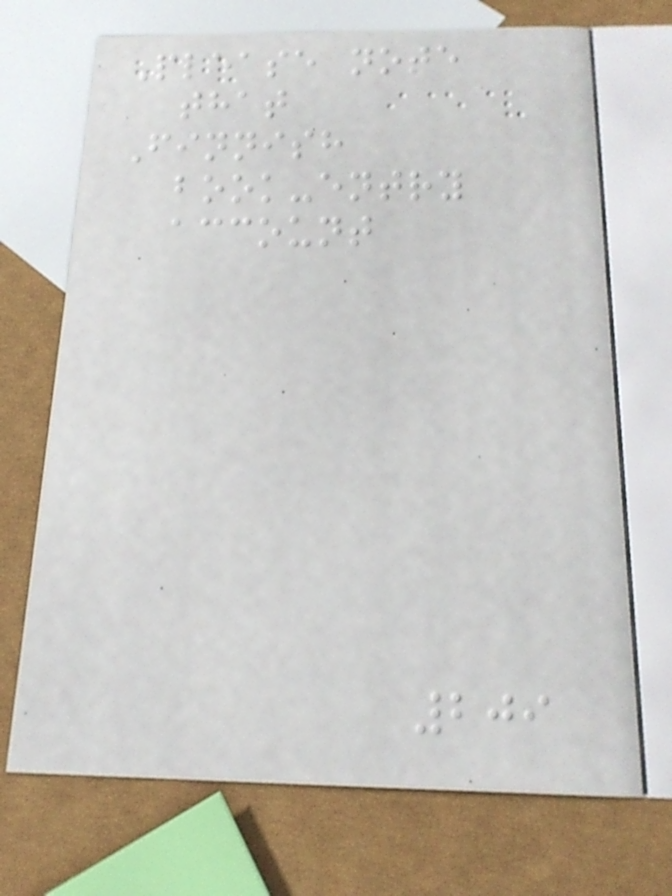Please note
that
Finnish
book-entry
account
209
